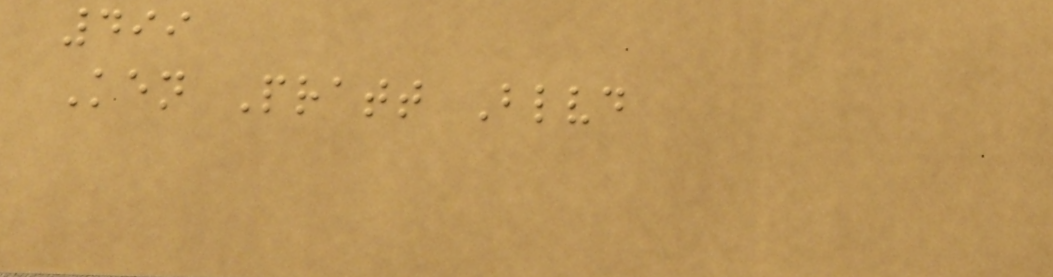499
Ken Pratt Blvd
